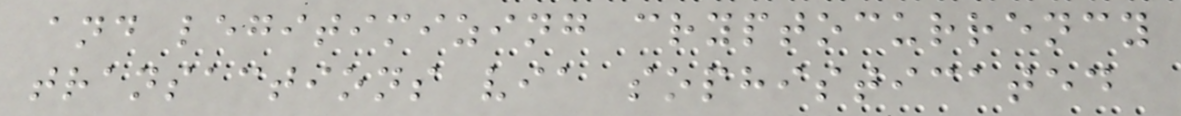and legitimizing cryptocurrency
transactions via sophisticated
